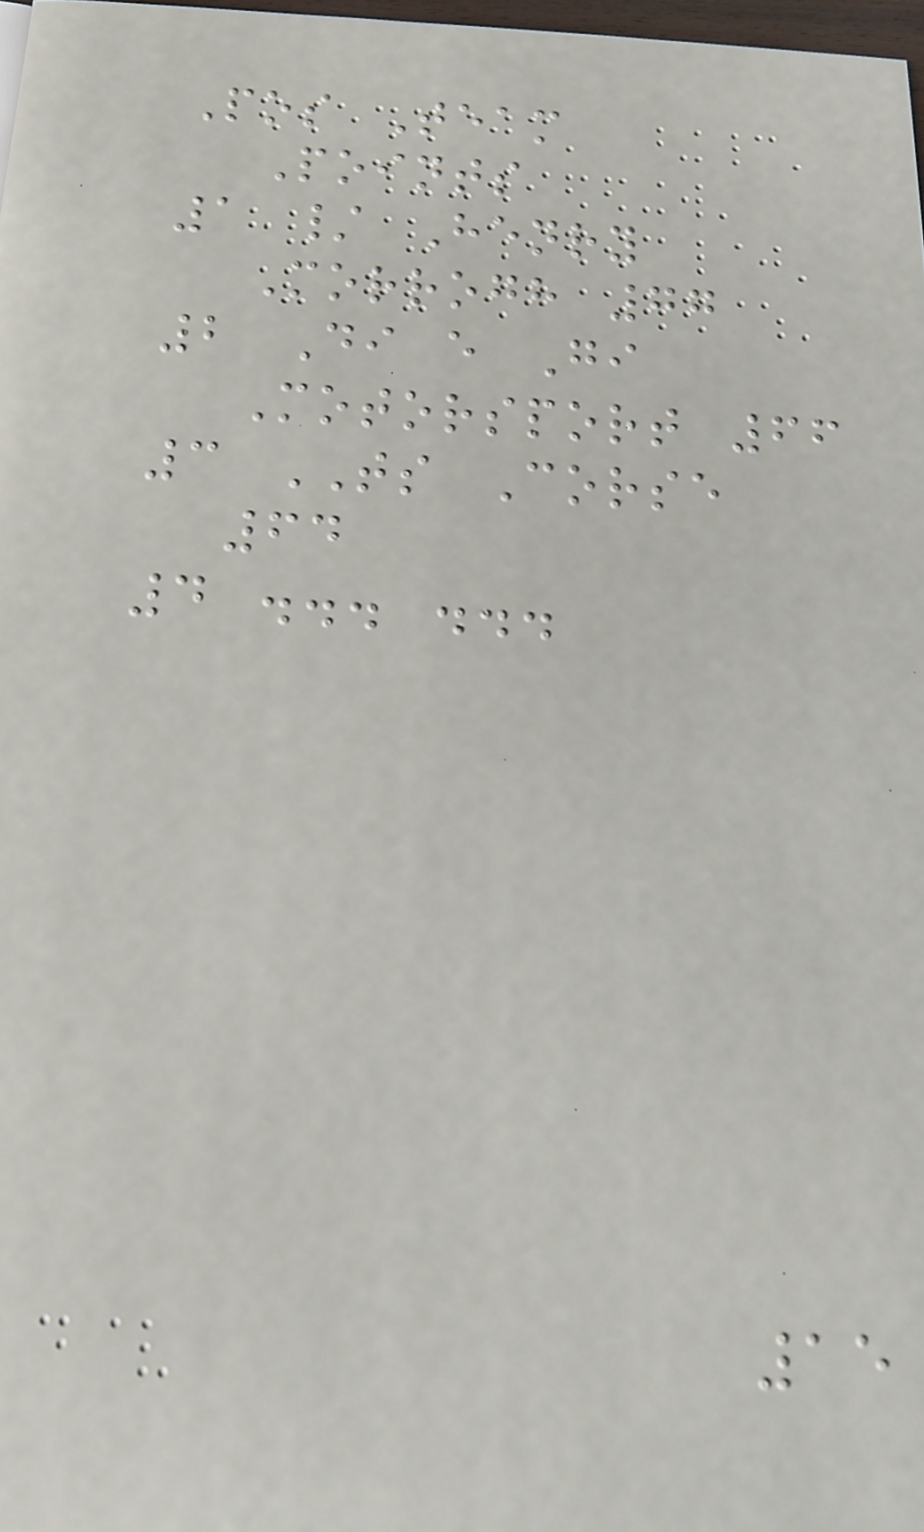Pos Team
Points
1 / Henry
Morrogh 77
2 Di e Gi
Motorsport 66
3 TS Corse
64
4 ... ...
15
